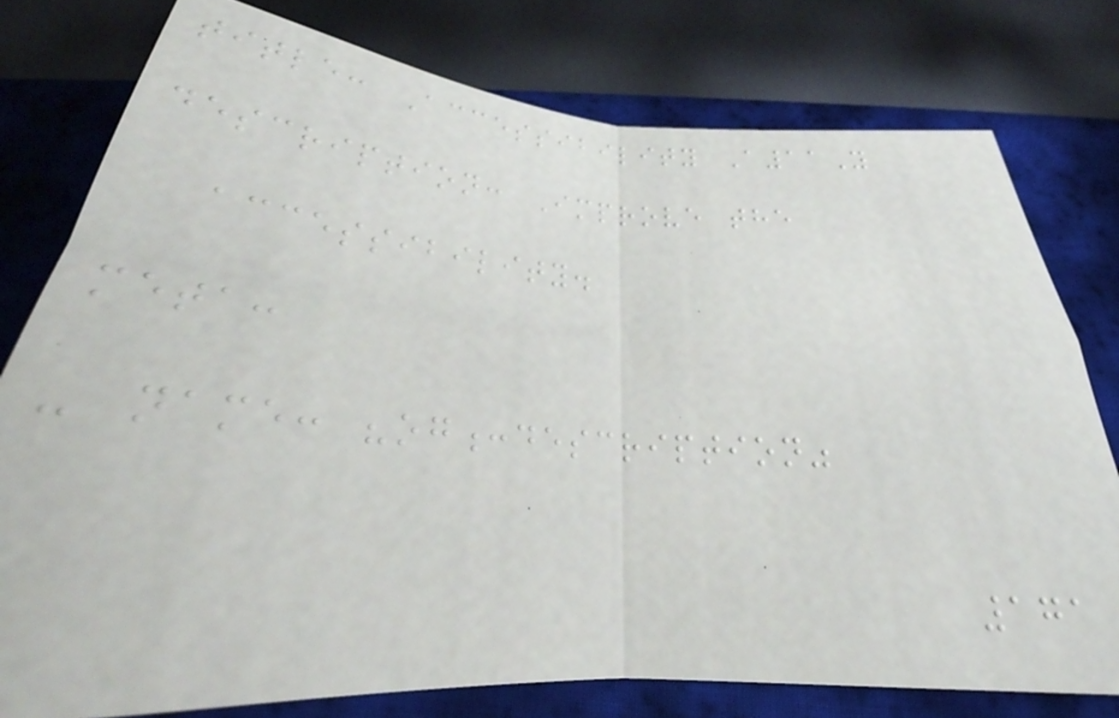title: Accessibility A11Y
description: Improve the
accessibility.
meta:
- name: "og:description"
171
